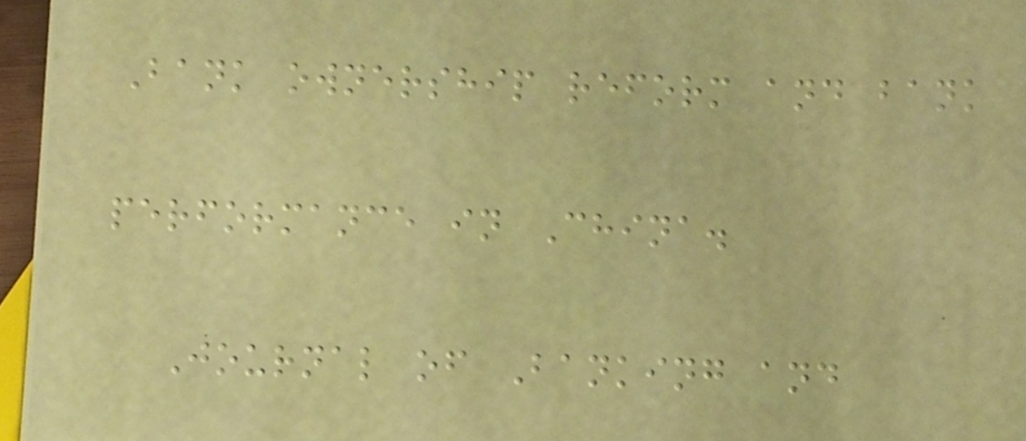Bank ownership reform and bank
performance in China.
Journal of Banking and
